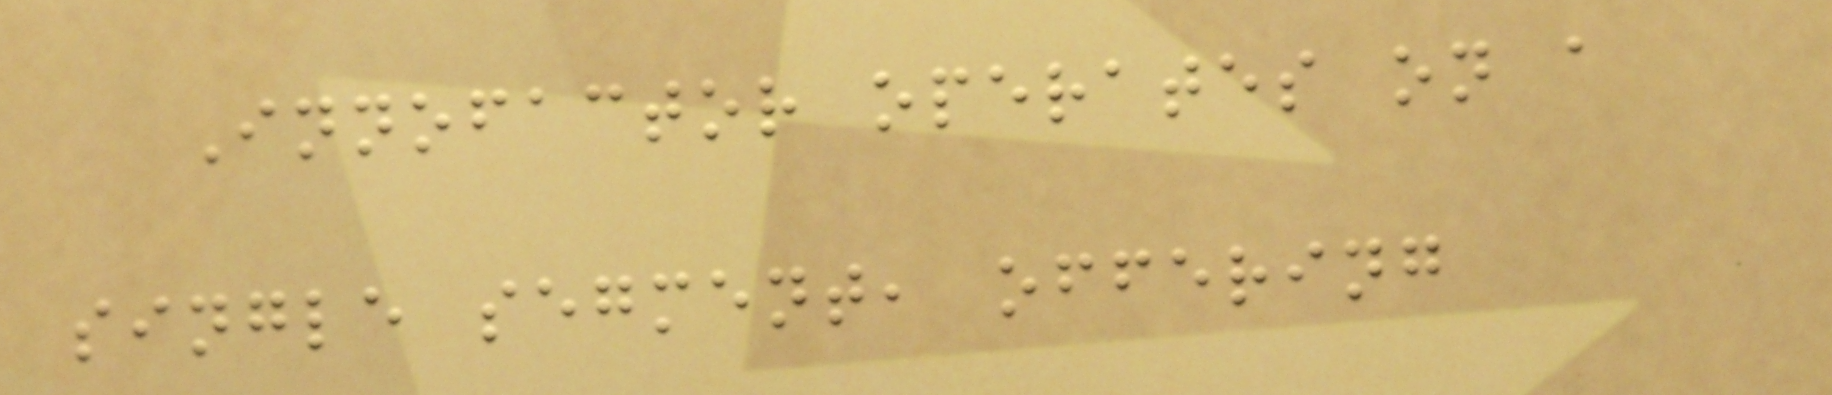Innofactor operates on a
single segment, offering
